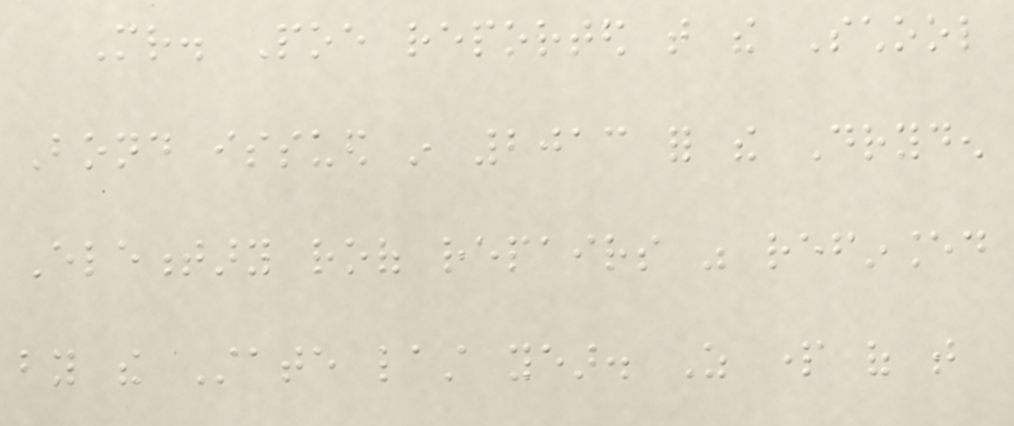Mr. Poe reported that the School
Bond issued in 2013 for the Dryden
Elementary roof repairs was refinanced
by the State last year. As part of that
